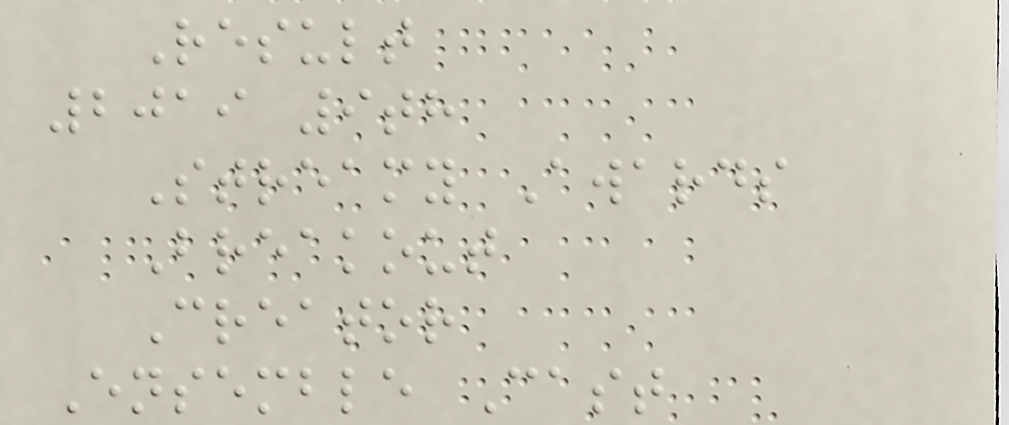Result
2019 9th
Streamy Awards
Breakout
Creator
Ensemble Cast
